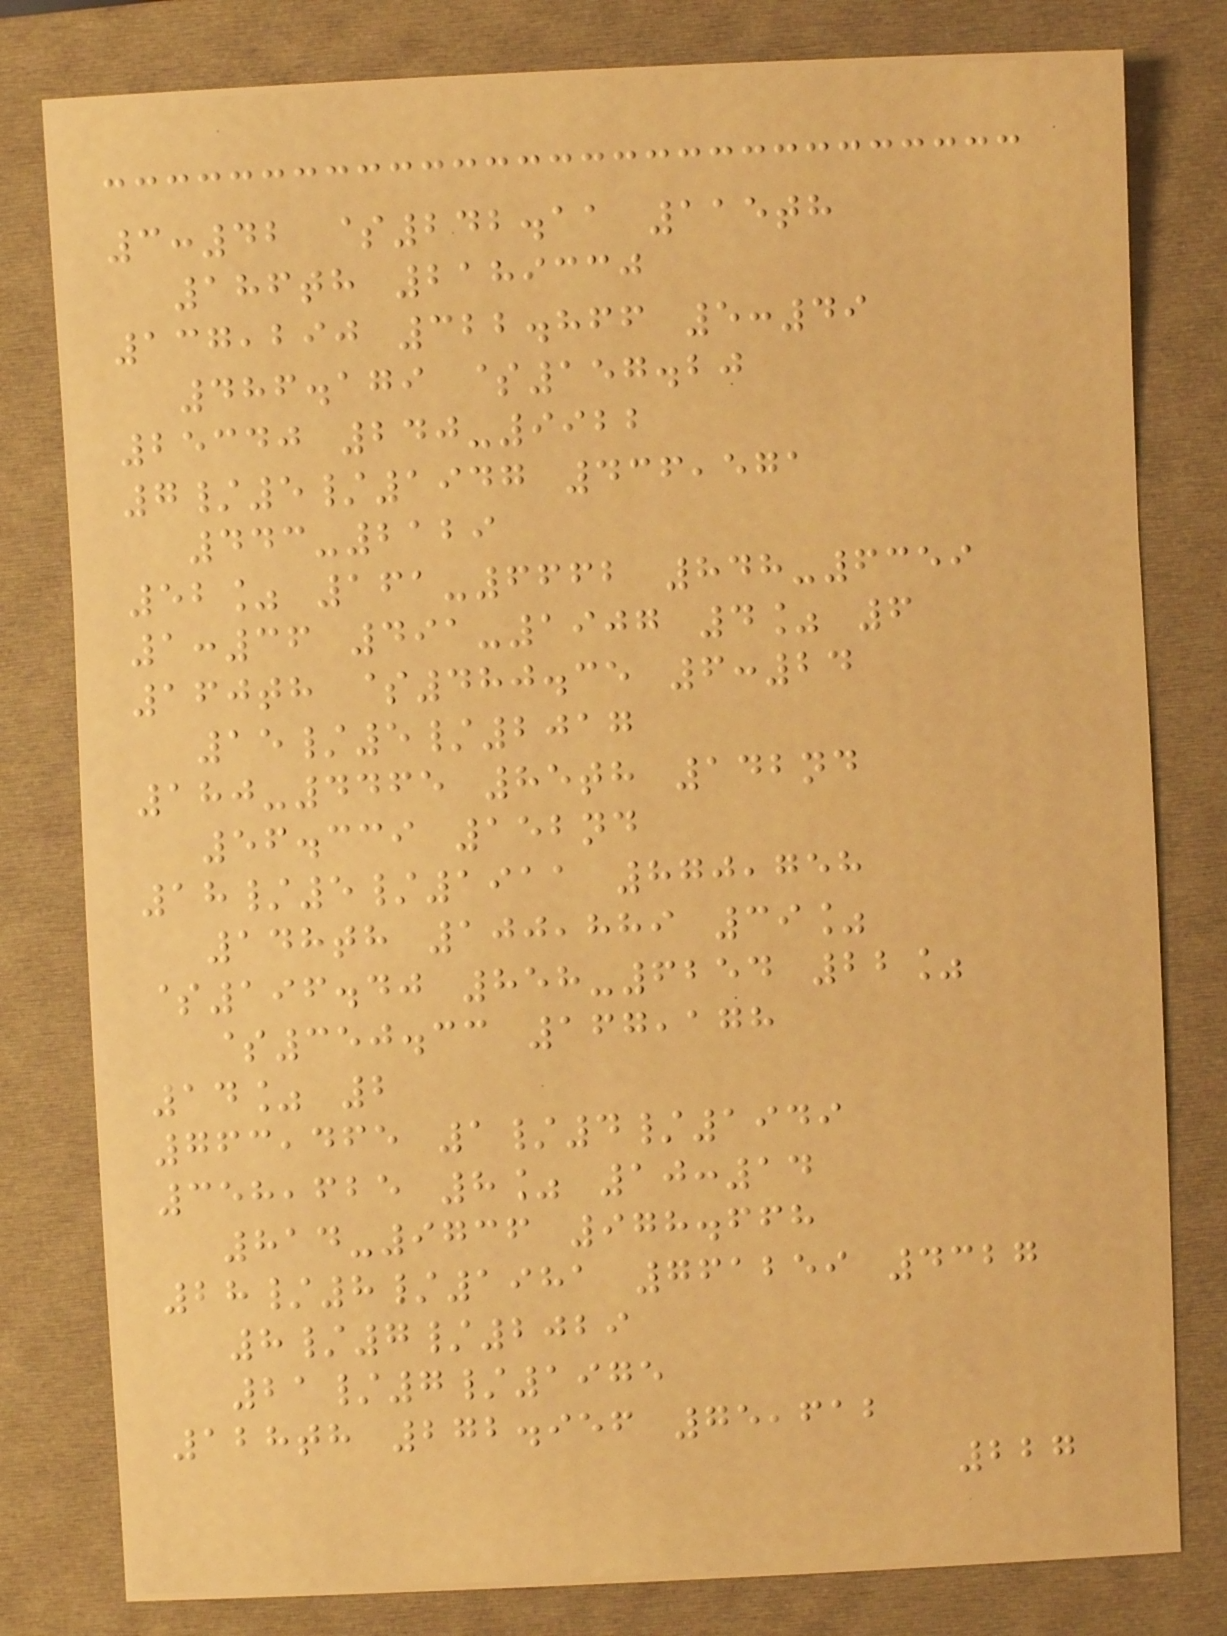3:42 $242.11 115th
186th 2189330
137,290 322.866 5:49
486.179 $157.20
25340 240-9922
7/5/1947 436,571
443-2129
52% 161-6662 848-6359
1:36 491-1907 4% 6
160th $480.35 6:24
15/5/2017
180-4465 85th 142nd
56.339 152nd
18/5/1911 870,758
148th 100,889 39%
$196.40 858-6254 22%
$350.33 167,178
14% 2
763,465 1/4/1949
358,625 8% 10:14
814-9736 978.668
28/8/1981 761259 4327
8/7/2029
21/7/1975
128th 272.956 75,612
227
